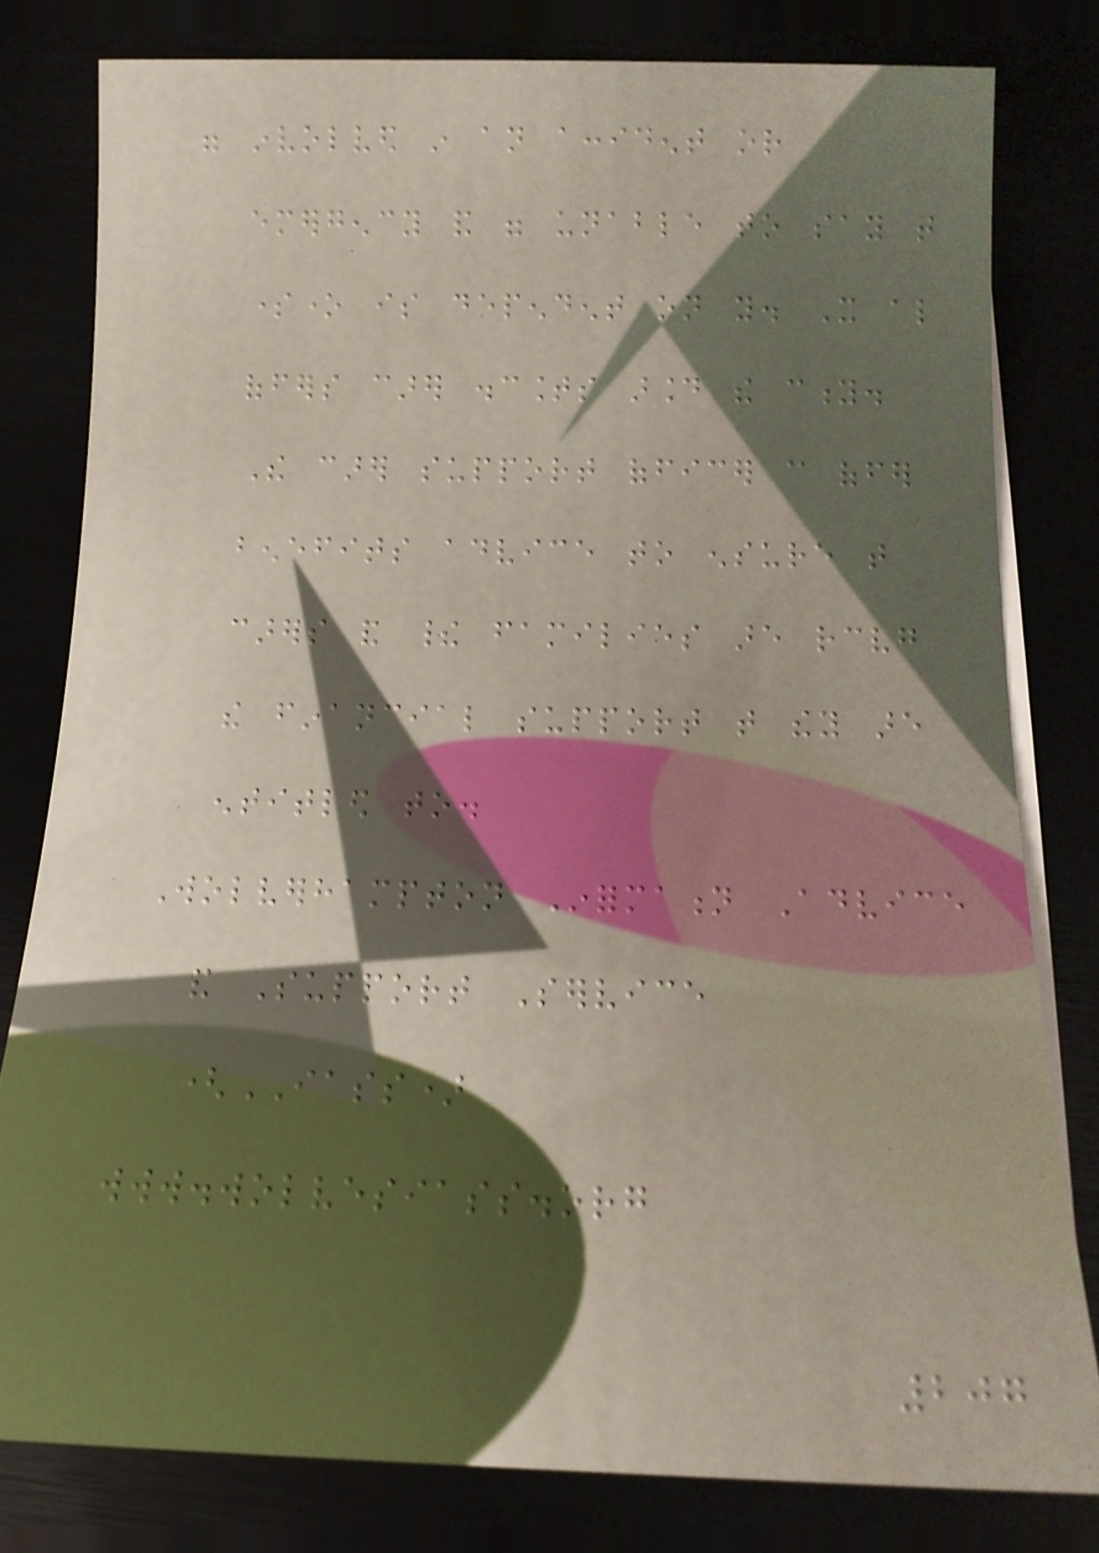were involved in an accident or
emergency and were unable to say that
someone is dependent on you. It also
offers carer discounts around the city.
The carer support officer can offer
benefits advice to ensure that
carers and their families are receiving
the financial support that they are
entitled to.
Wolverhampton Information Advice
and Support Service
(IASS)
www.wolvesiass.org
207
